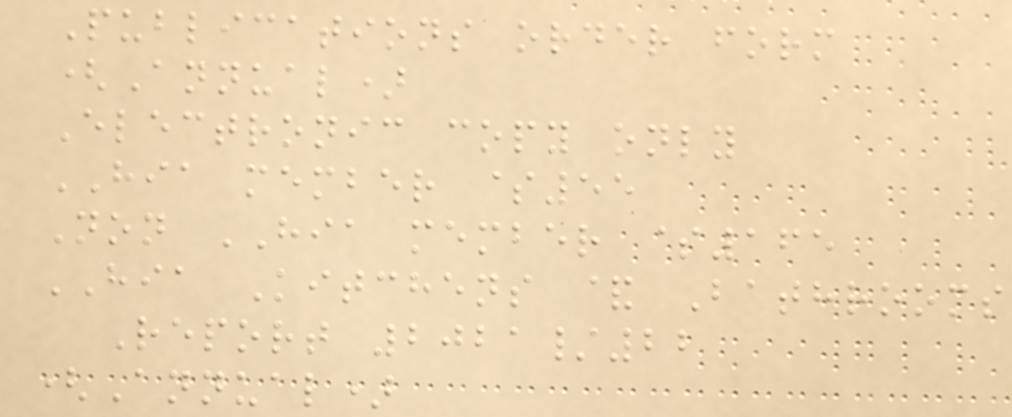Publications order form
(Annual)
Electronic copy only
HIA member $55
Non HIA member $165
HIA Kitchens & Bathrooms
Report 2021/22
(Annual)
